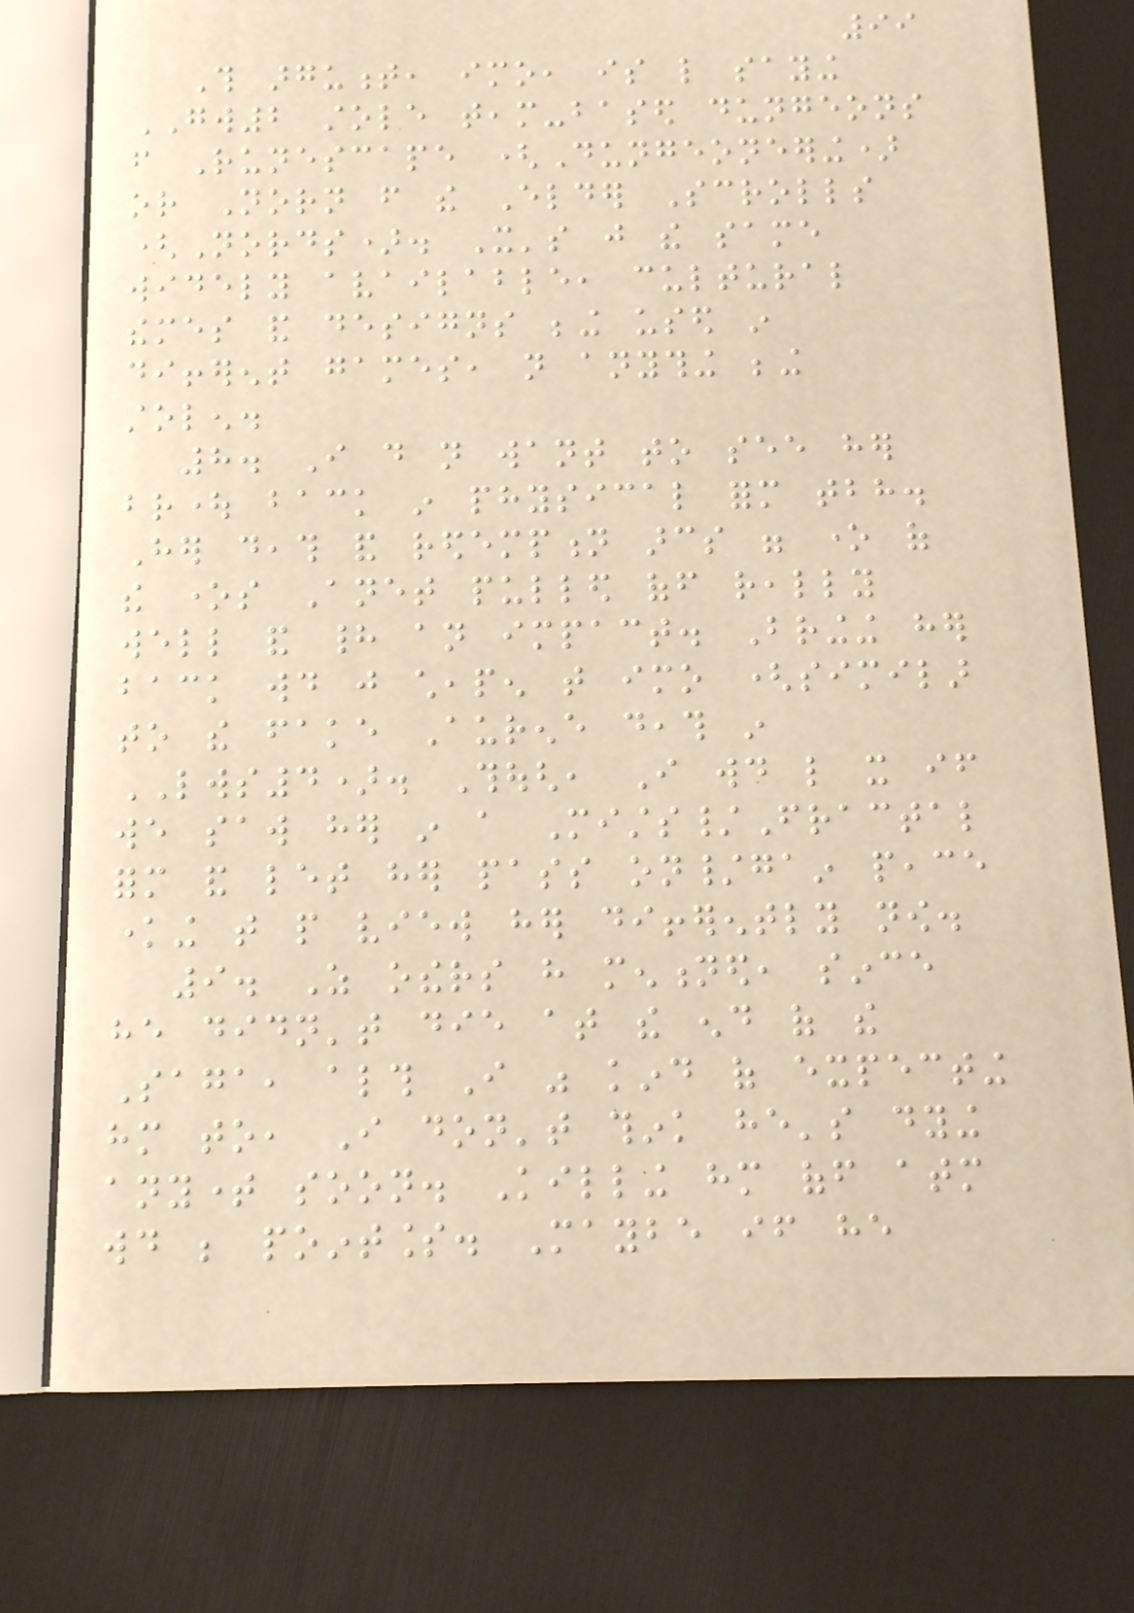99
This argument, imo, is like saying
GW2 stole team-based dungeons
from Runescape (Dungeoneering)
or Norn from the Elder Scrolls
(Nords). It's just the same
widely available, cultural
themes and designs being used in
different games, not anything being
stolen.
8. I do not want to see her
brought back in physical form tbh.
Her death and redemption arcs were one of
the ones Anet pulled off really
well and had an impact. Bringing her
back would just cheapen that imo (similar
to the fake Aurene death in
LWS4). Though, I would like it if
we saw her in a Mists/Fractal
form and let her pass on/gain peace
knowing that people view her differently now.
9. As others have mentioned, since
he didn't die at the end of the
Saga, although I was kind of expecting
him to, I don't think he's dying
anytime soon. Killing him off atm
would be pointless. Maybe if he
